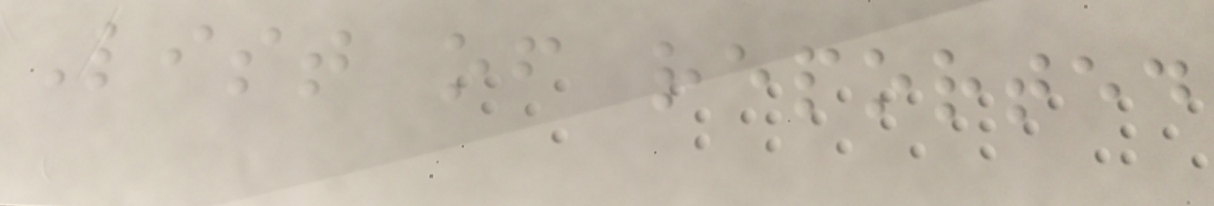List of reported
